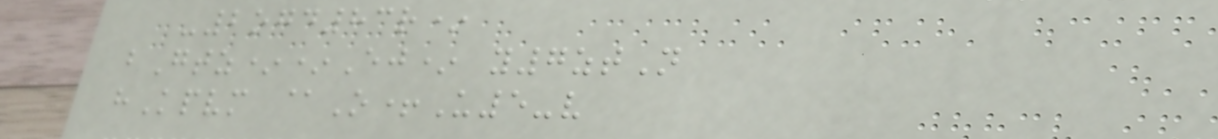-2ogd83r*
bGtz**Ej* y7ztN
hKpvm @O+U5-v
